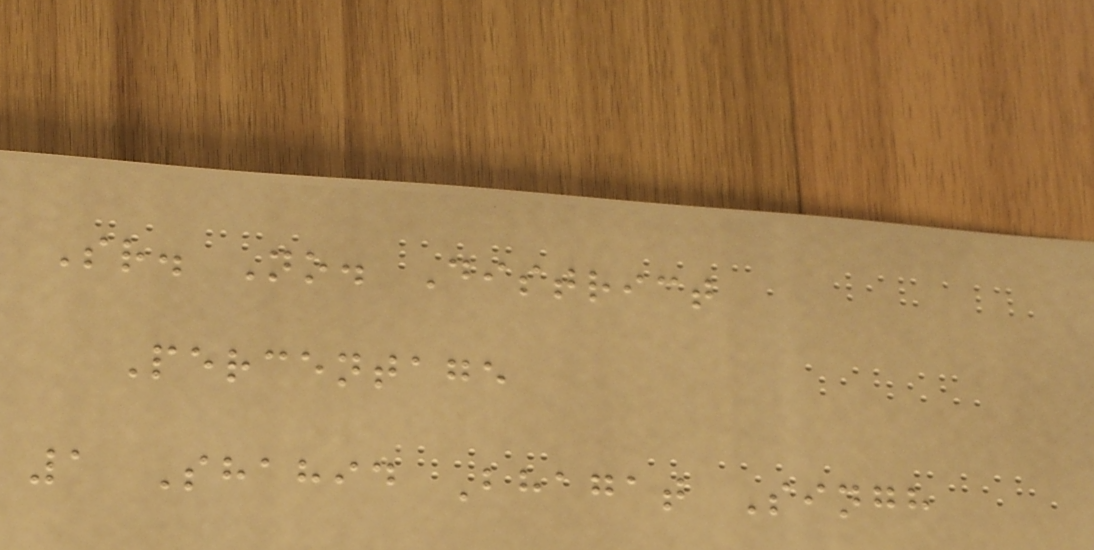Sr. No. District
Percentage
1 Shahid Bhagat Singh
